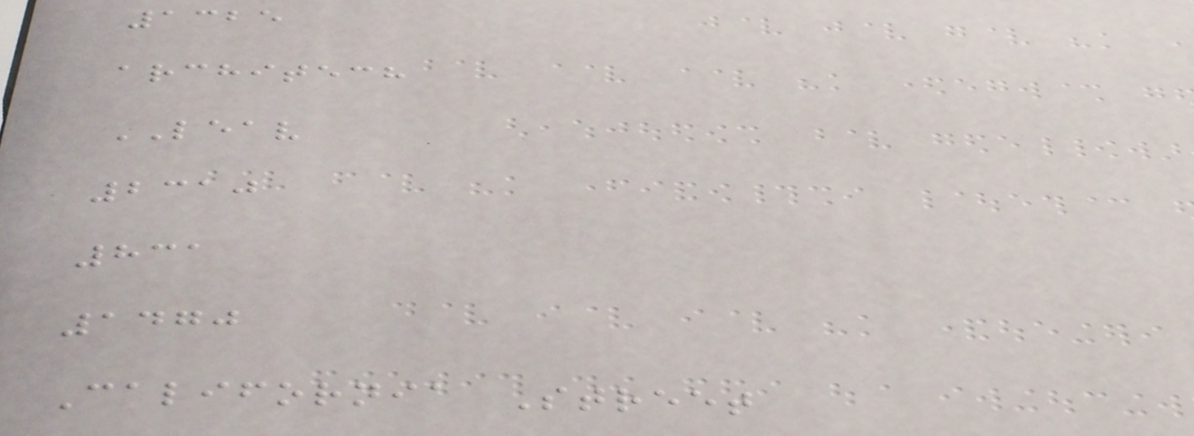1325
architech
LEAV
2310
831
1470
California Street
